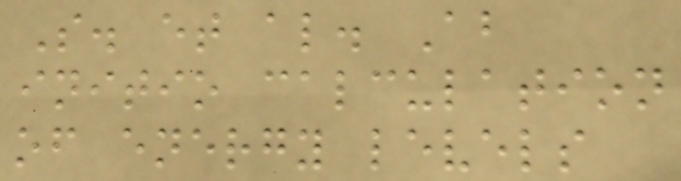S. et al. Ab
initio calculation
of energy levels
